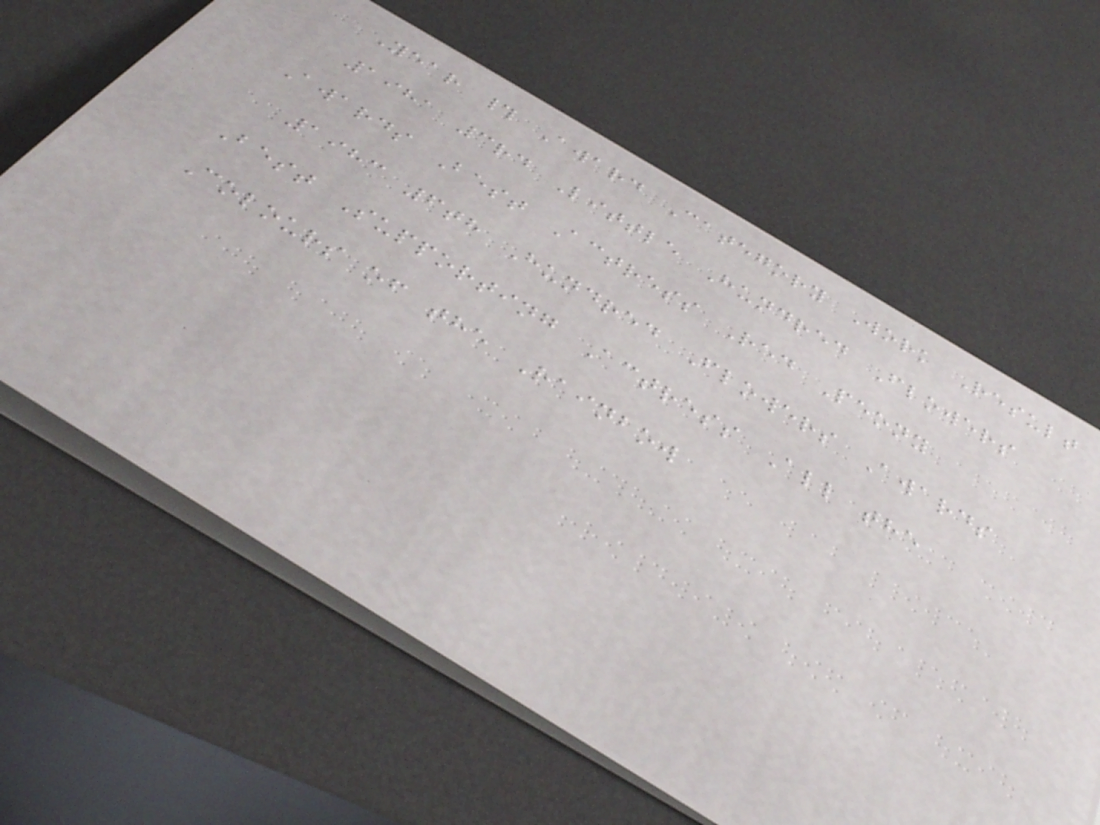Year # Award Category Work Result
1981 3rd Little Hundred Flowers
Awards Best Actress Red Peony
1983 6th Hundred Flowers Awards
Best Supporting Actress All the
Colours of the Rainbow
